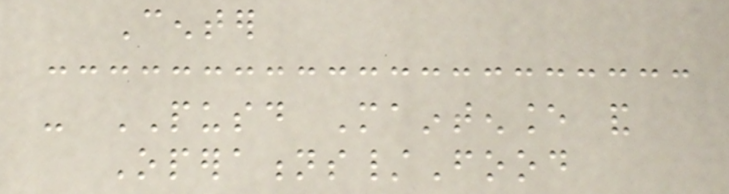Center
- PUSD Maintenance and
Operations/Food
